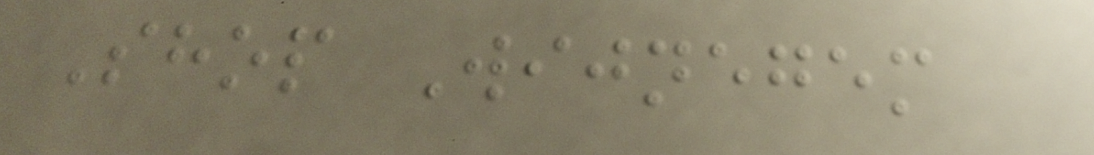Shop Wijnegem
